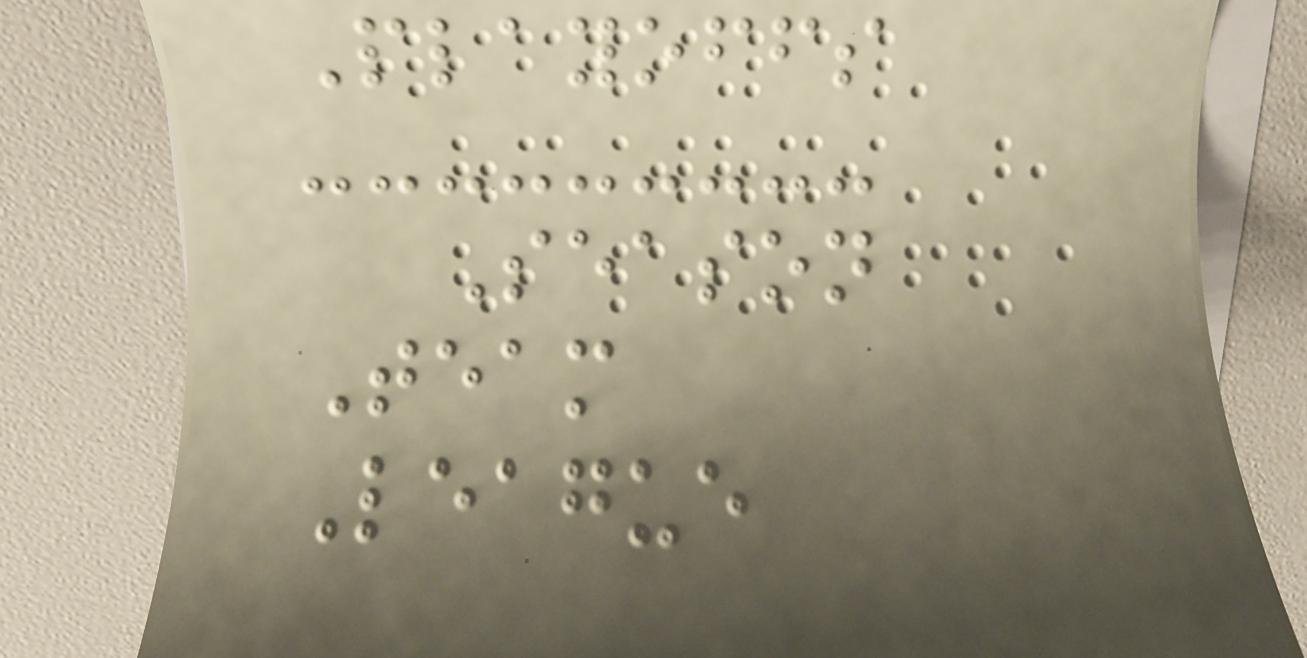Playoffs
Season
Team
League
